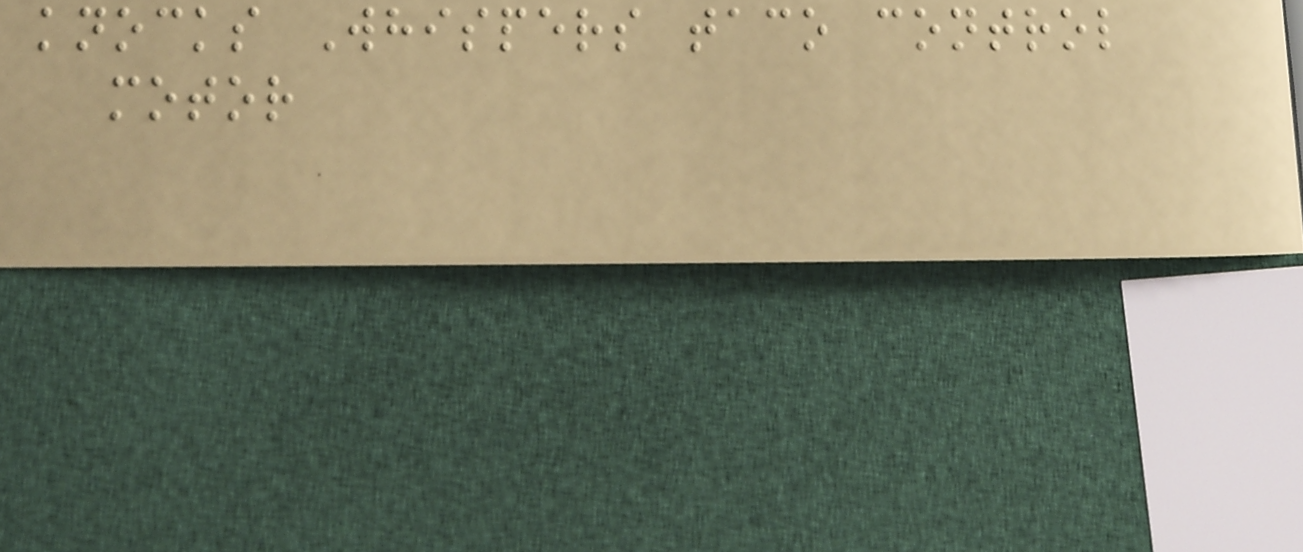knocks Whispers taco control
motor
